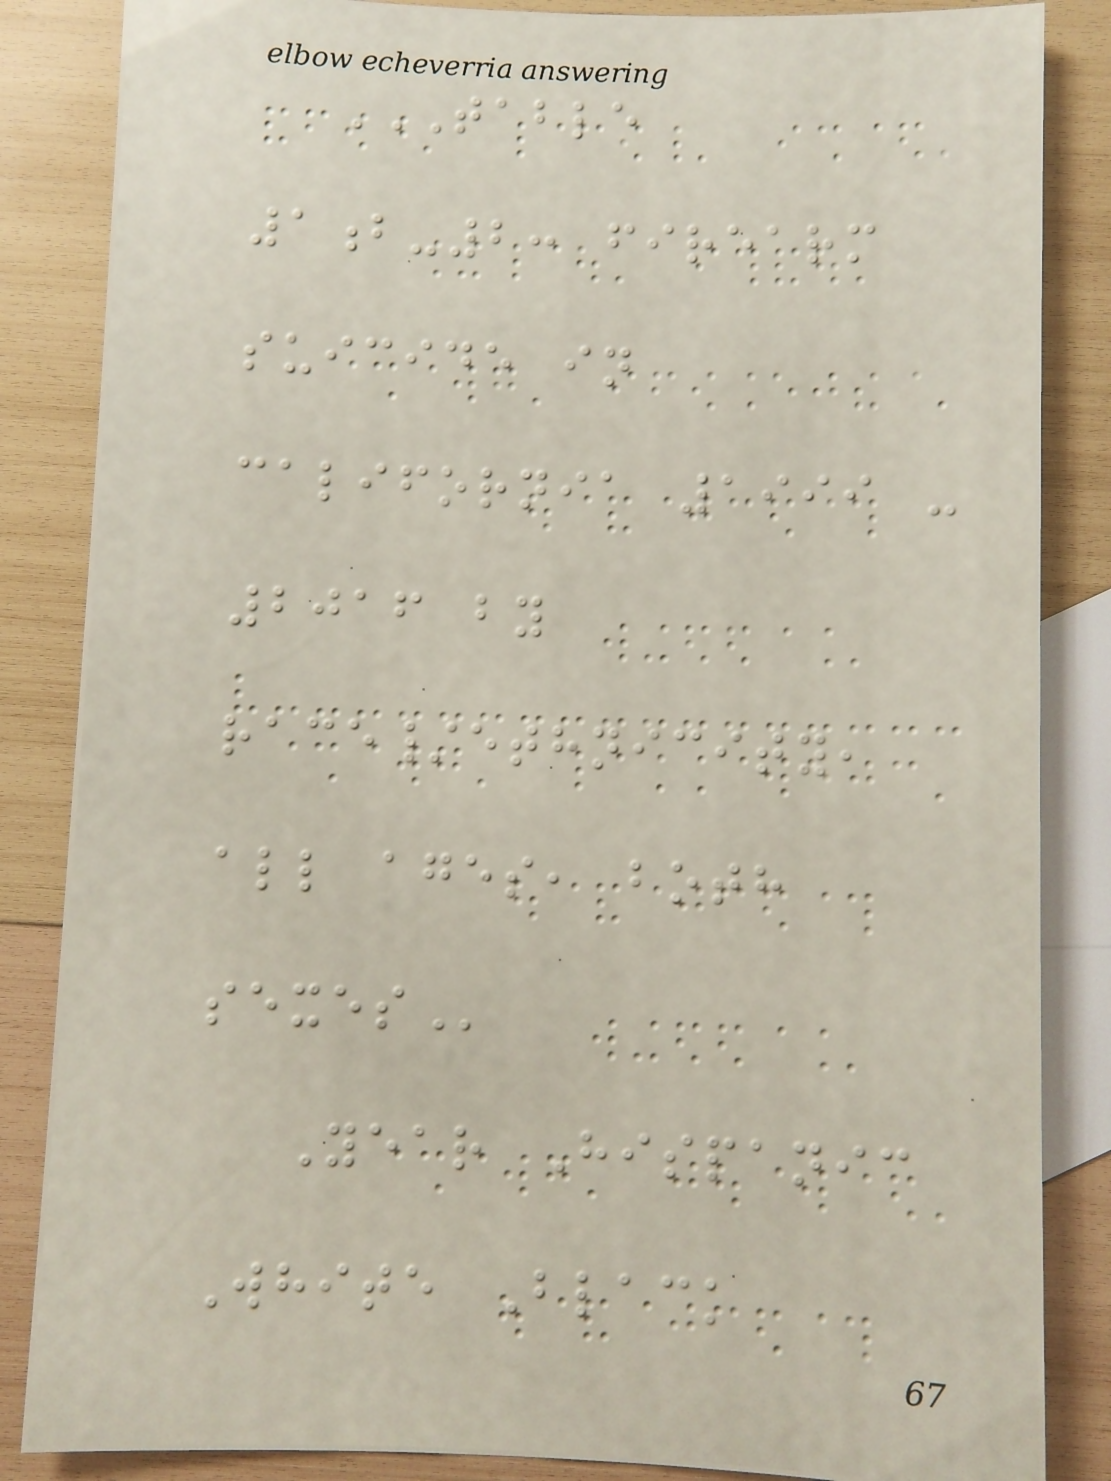TABLE
1B-2: FIREARM
SUICIDE IN
CALIFORNIA 1999 -
2016 BY
RACE/ETHNICITY,
ALL AGES, BOTH
SEXES
Year Hispanic
White Black
